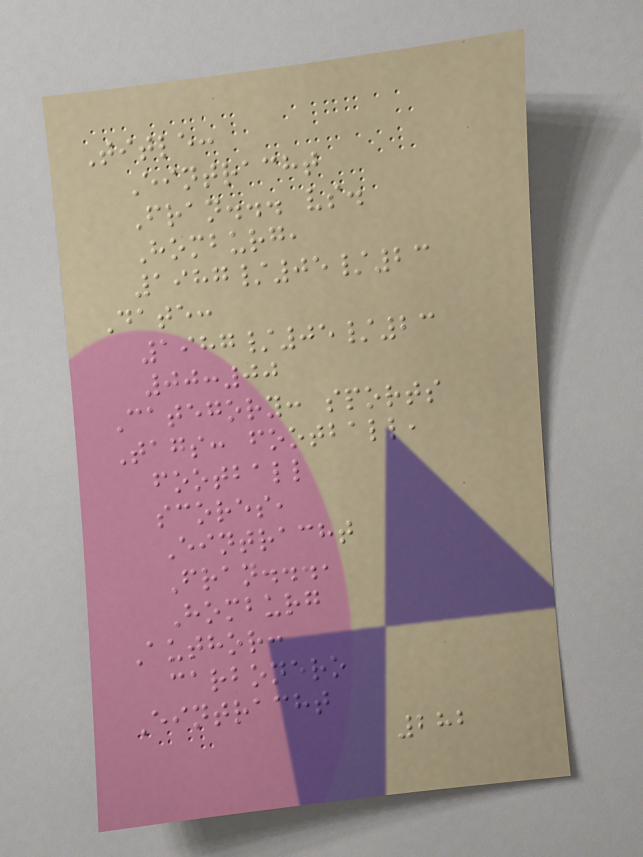Title:
Eintracht
Fran... vs.
Homburg,
1987/05/23
Date:
1987/05/23
00:00
Category: sports
Tags: football,
football
scores,
Eintracht
Fran...,
Homburg
Author:
carbonero
Eintracht
282
